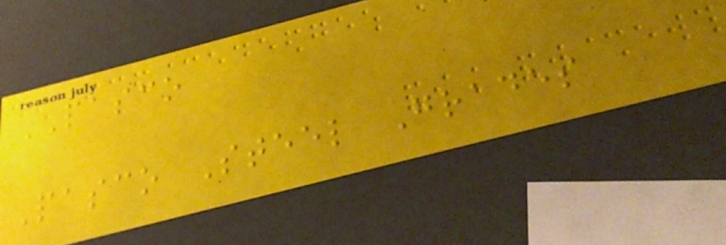PASCO
Pasco Steel Grades
